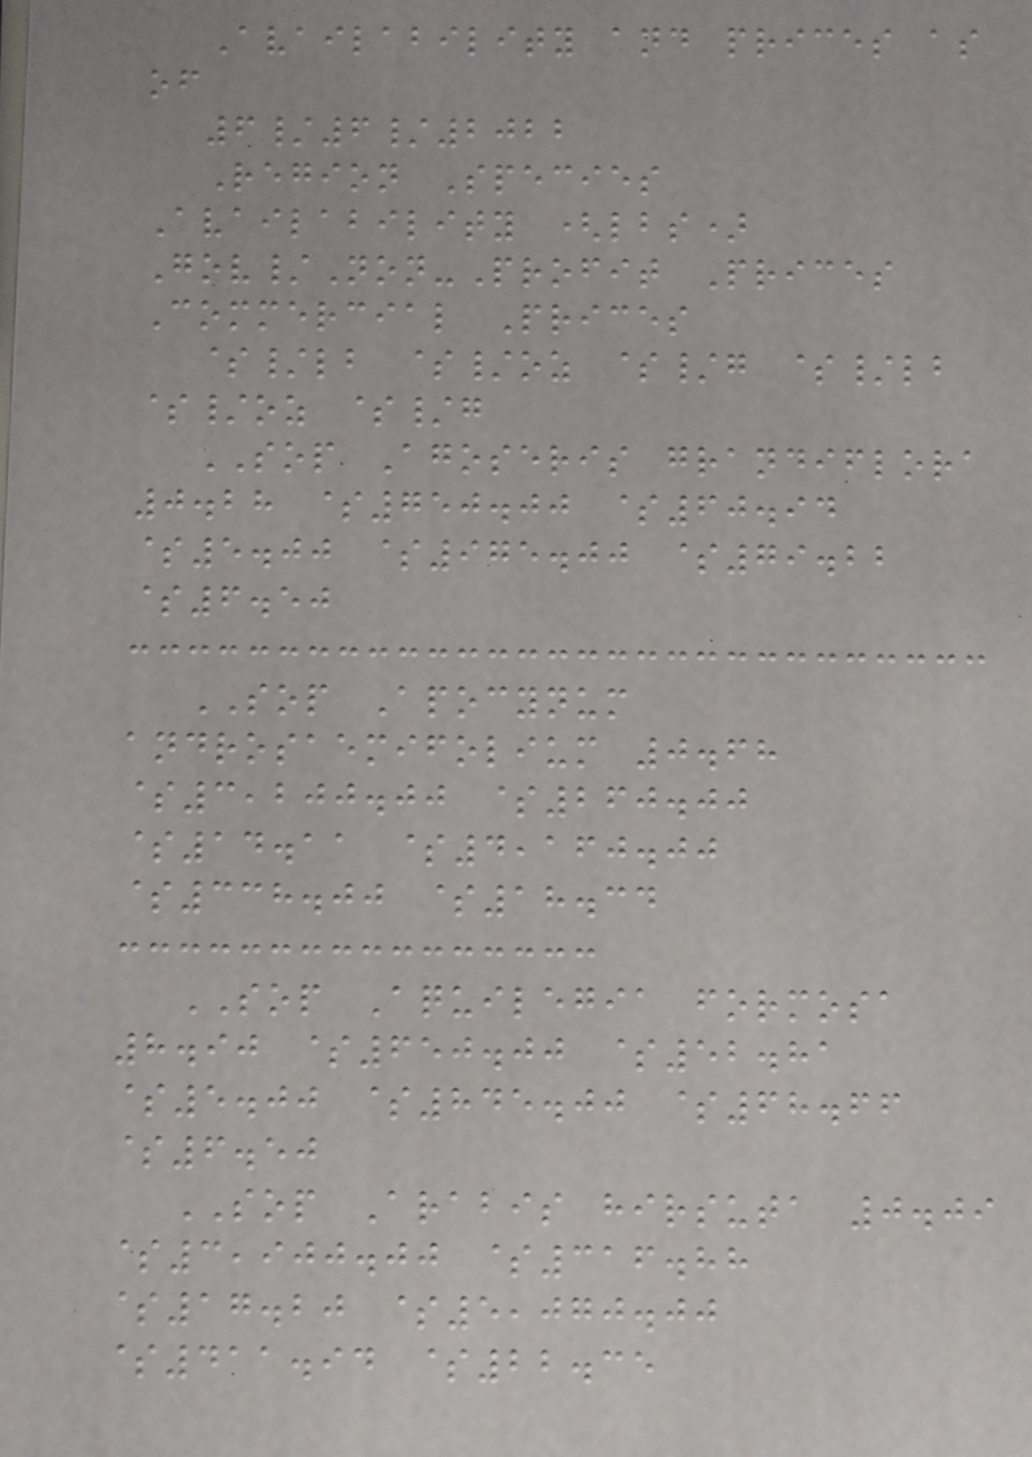Availability and prices as
of
6/6/2022
Region Species
Availability (lbs)
Gov/Non-Profit Prices
Commercial Prices
$/lb $/oz $/g $/lb
$/oz $/g
SOP Agoseris grandiflora
0.28 $750.00 $60.94
$5.00 $975.00 $79.22
$6.50
SOP Apocynum
androsaemifolium 0.68
$3,200.00 $260.00
$14.11 $4,160.00
$338.00 $18.34
SOP Aquilegia formosa
8.90 $650.00 $52.81
$5.00 $845.00 $68.66
$6.50
SOP Arabis hirsuta 0.09
$3,900.00 $316.88
$17.20 $5,070.00
$411.94 $22.35
